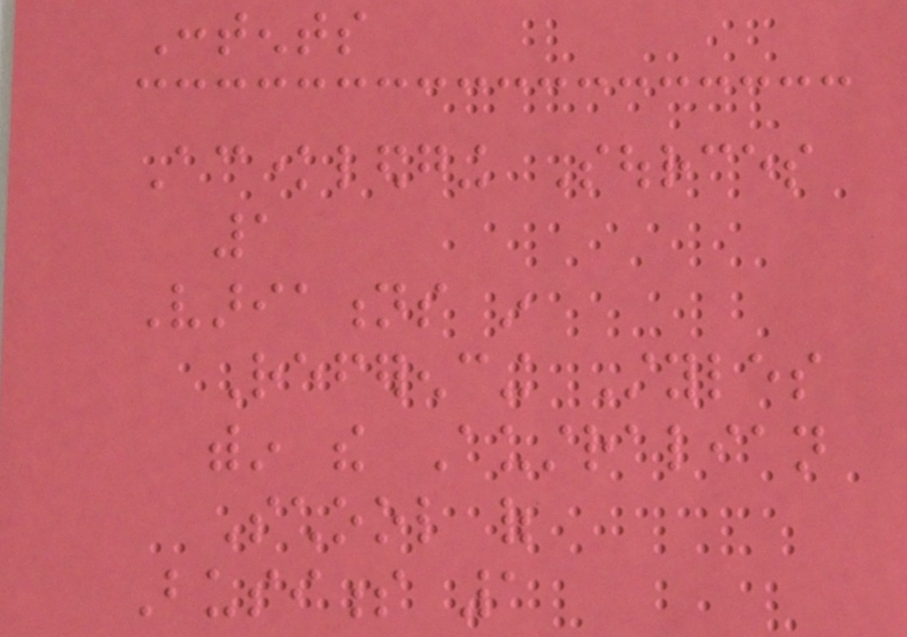Contents
Acknowledging Sources
1
Variations in
Referencing Styles
within the Australian
School of
Business 1
